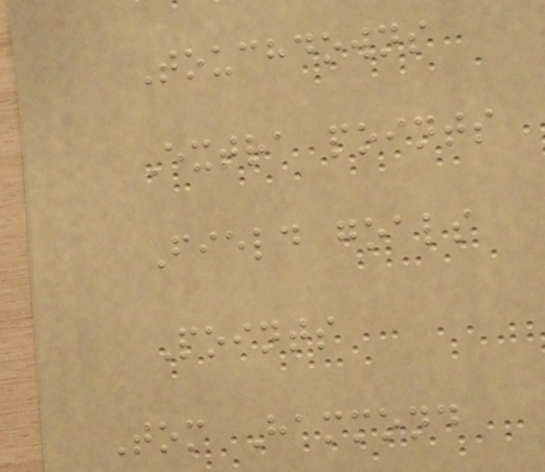Touchdowns
Extra points
Field goals
Points
Tom Hammond
